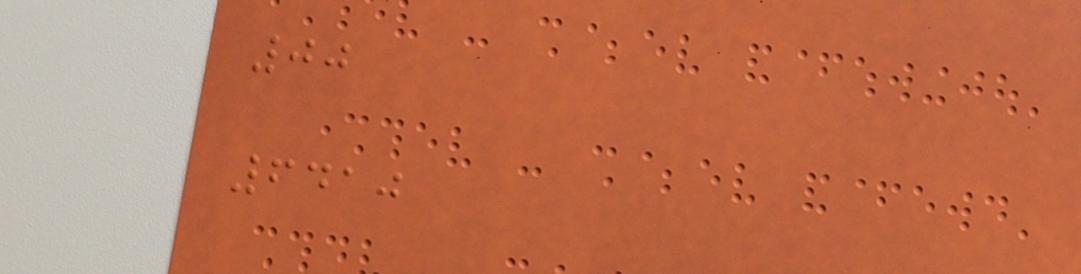00
6410
